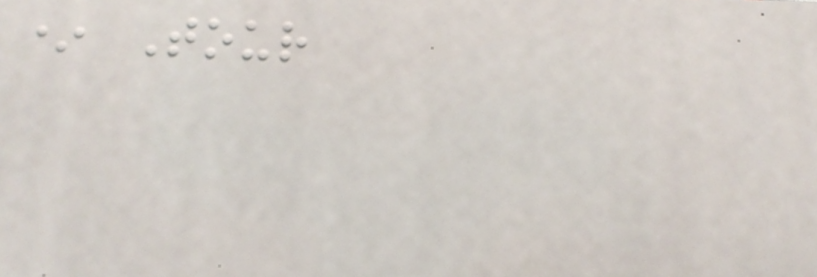* Tour
